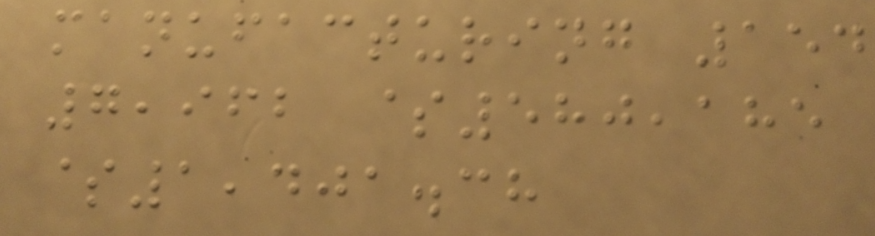manufacturing 154
7,962 $580,185
$1,401.38
